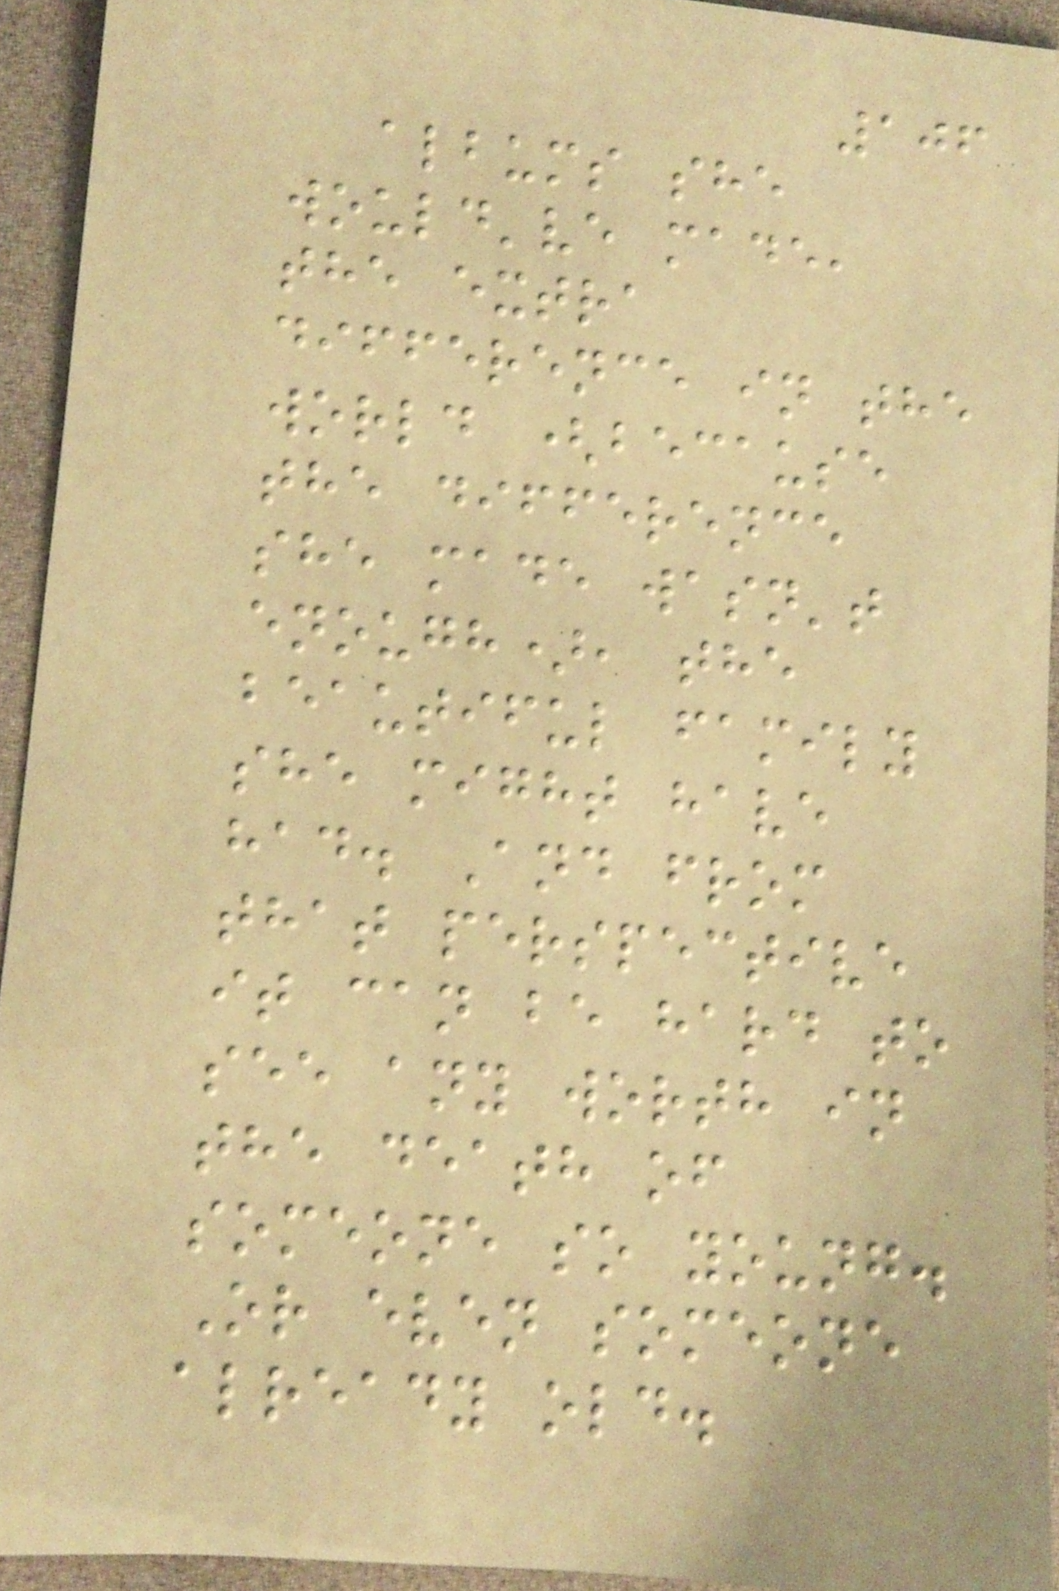106
albums she
would've made,
the extra
difference in the
world (because
the difference
she made wasn't
enough), the
beautiful family
she might have
had. And from
that perspective
it can be hard to
see any worth in
the death of
someone so young.
Or even someone
already old.
